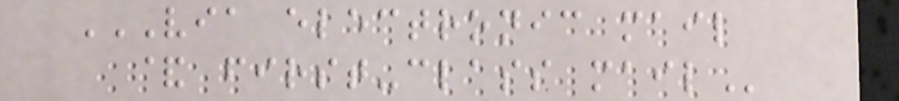VIA ELECTRONIC MAIL
& FIRST-CLASS MAIL
